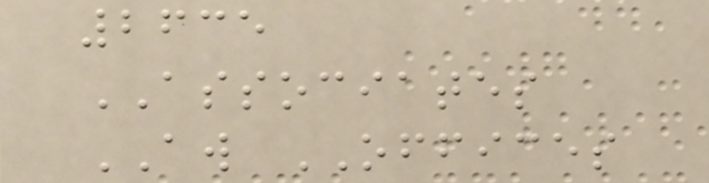2635
ASSOCIATES
AW OFFICES
